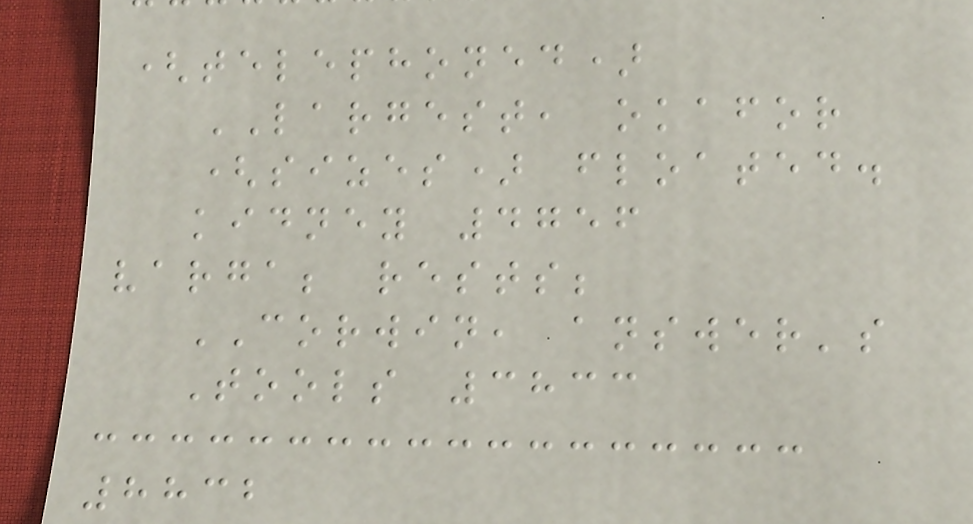(telephoned)
LARGEST, okafor
(sizes) floated.
kidney 4756
varga; rests;
CORWIN, answer's
Tools 3833
8832
